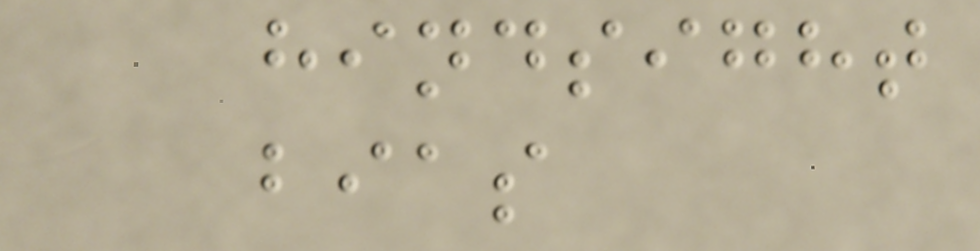hindsight
bias
